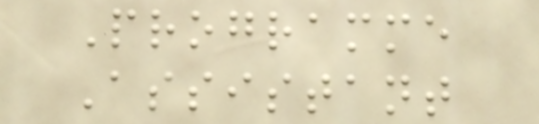Programme
Assistant
